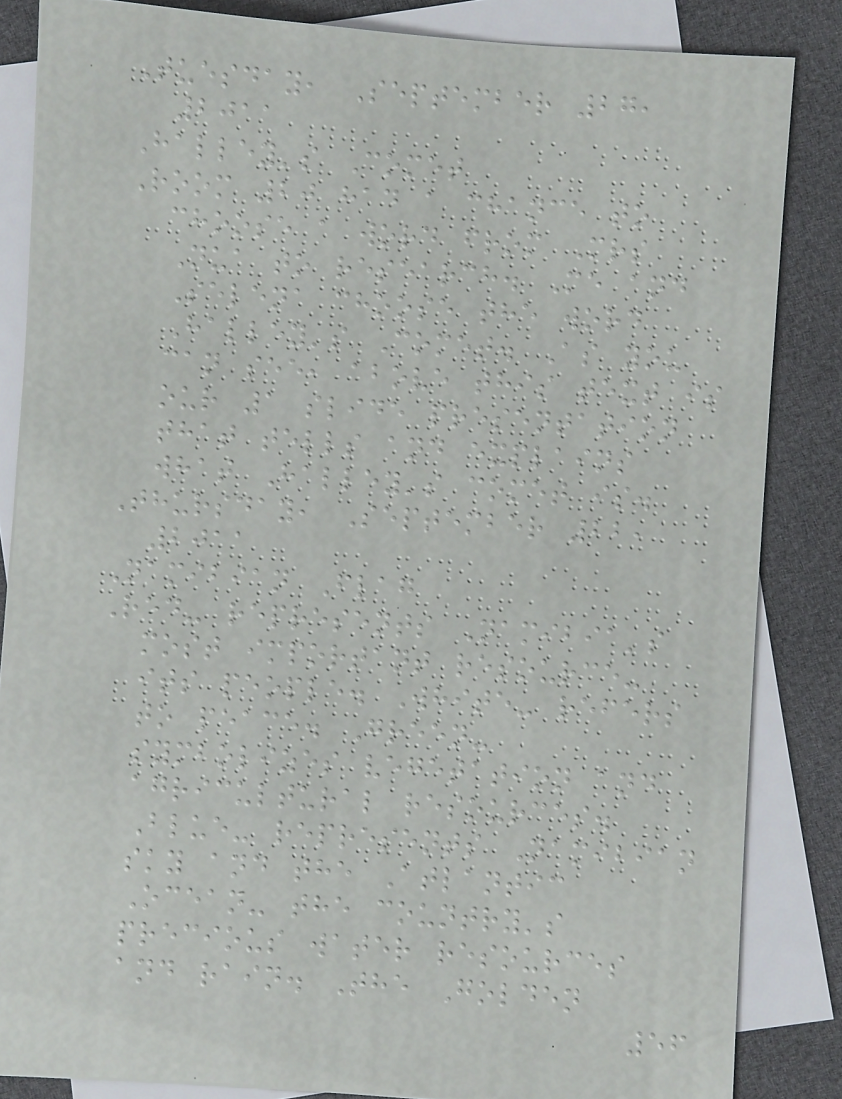Tuesday, September 27,
2011
Halley's Comet
Room 20 had a chance to
choose a word from Mrs
Nua to research. Me and
Selena choose the word
Halley's Comet. As you
can see, above this text is
our 1 slide presentation
that tells and explains
what Halley's comet is.
Thursday, September 22,
2011
Namibian Flag
Red- represents Namibia's
most important resource-
its people. White- refers
to peace. Green-
symbolizes vegetation and
agricultural resources.
Blue- represents Namibian
sky and the Atlantic
Ocean- the country's
precious water resources
and rain. The Golden
56
